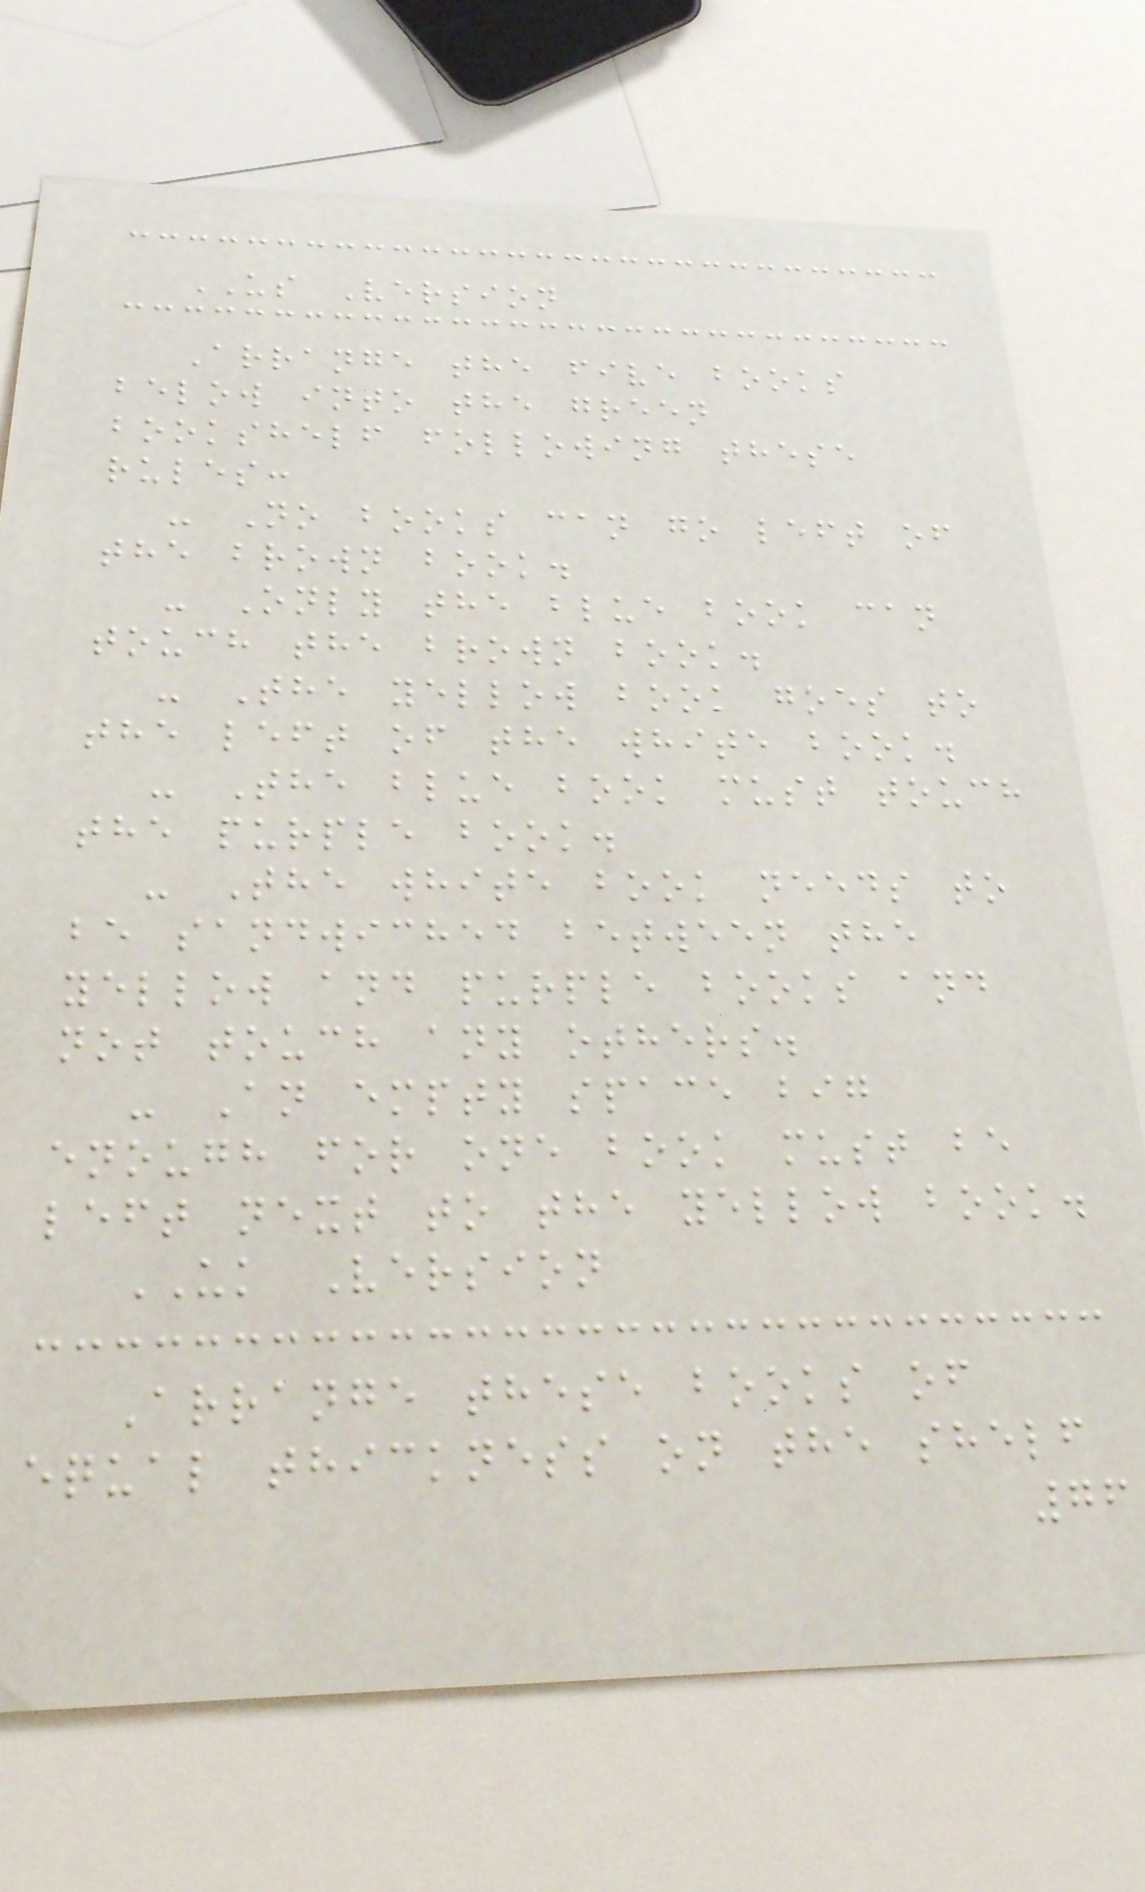US Version
Arrange the five books
below into the green
bookshelf following these
rules:
- No books can go left of
the brown book.
- Only the blue book can
touch the brown book.
- The yellow book goes to
the left of the white book.
- The blue book must touch
the purple book.
- The white book needs to
be sandwiched between the
yellow and purple books and
not touch any others.
- An empty space big
enough for one book must be
left next to the yellow book.
UK Version
Arrange these books of
equal thickness on the shelf
76
